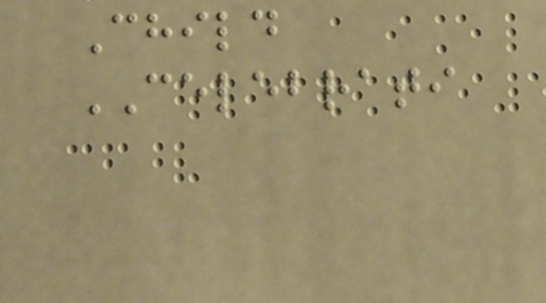Child
CELEBRATI
